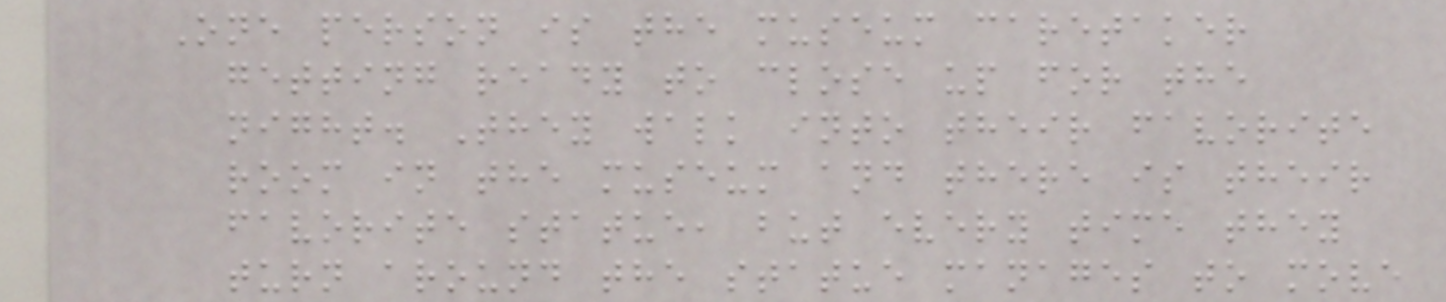One person is the museum caretaker
getting ready to close up for the
night. They walk into their favorite
room in the museum and there is their
favorite statue, but every time they
turn around the statue manages to move
